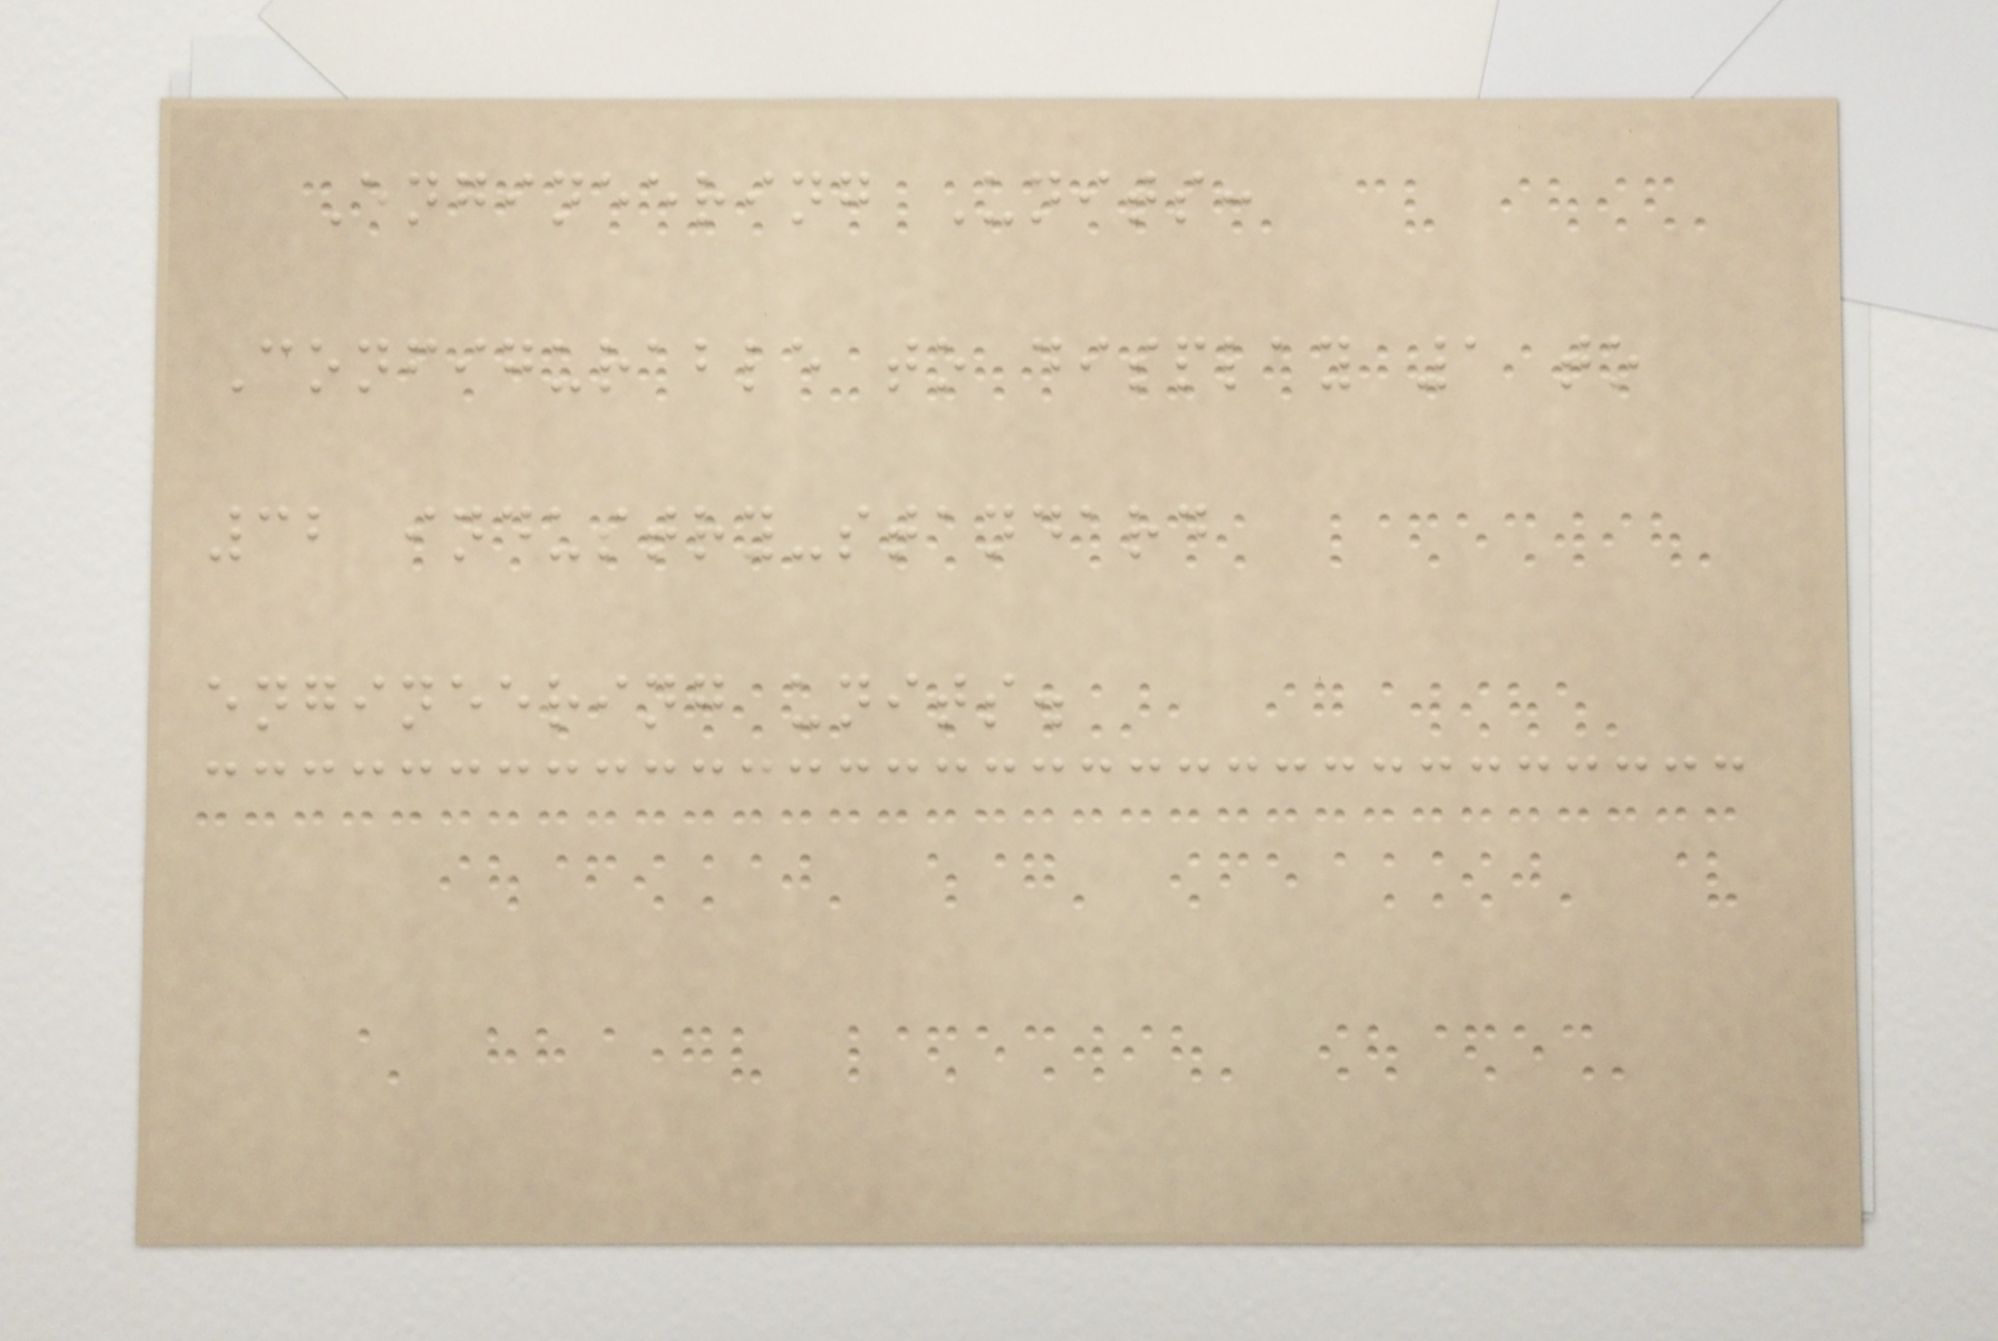Engineering Units:
Configurable to display 1 to
32 industry-standard
engineering units.
